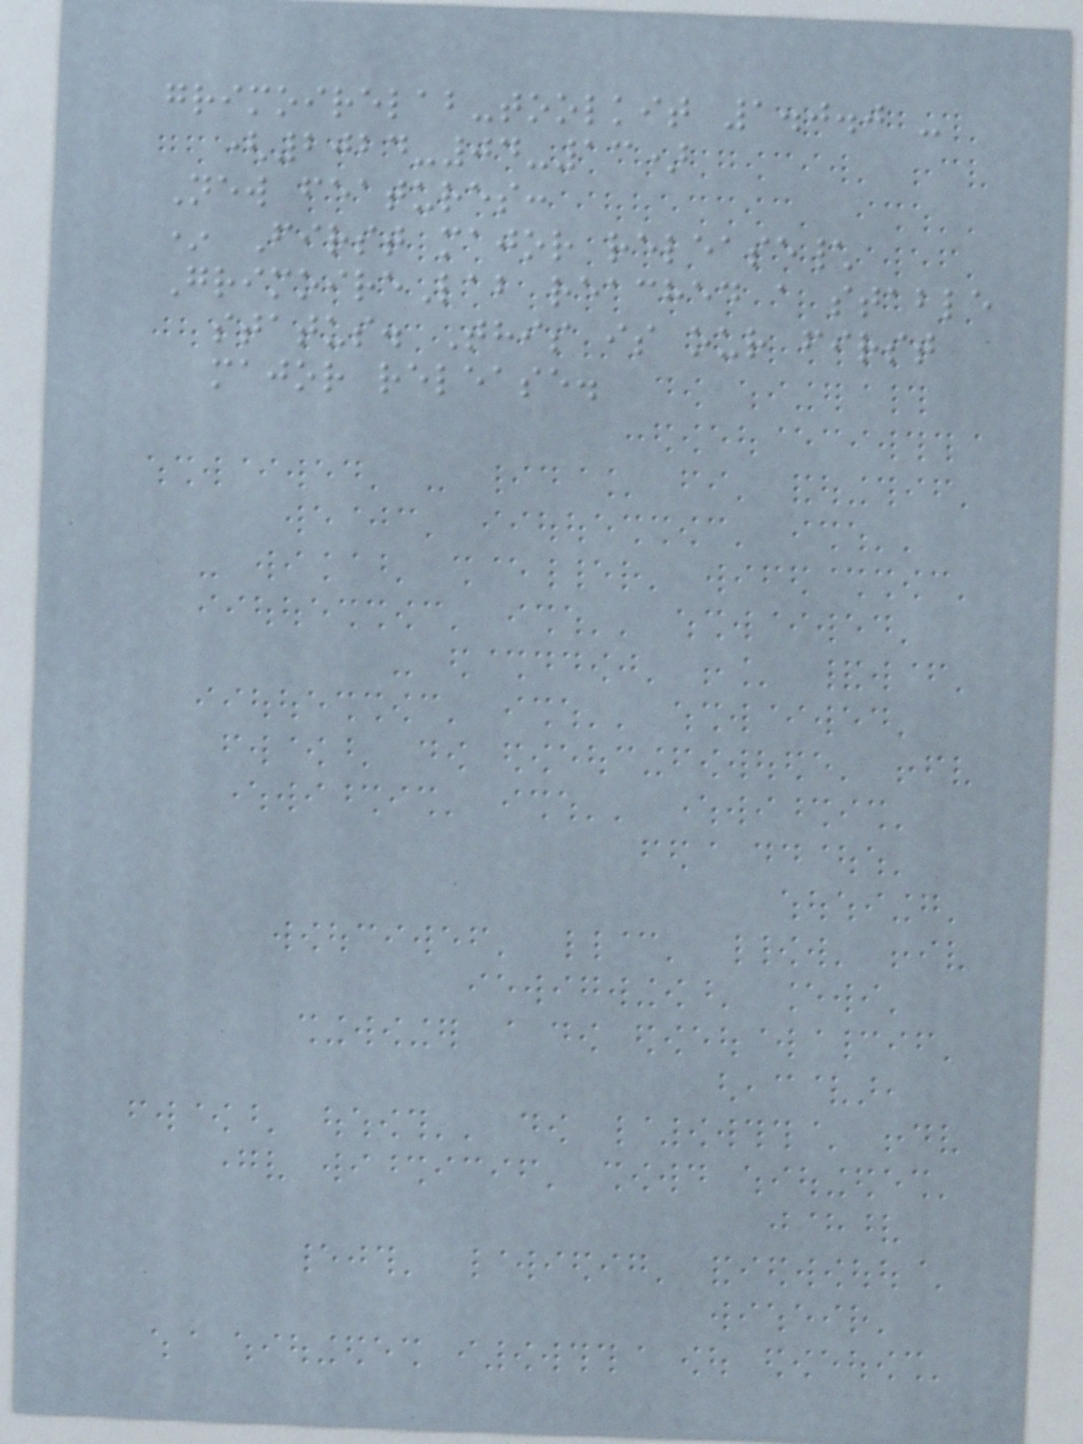grimoirelab-toolkit 1.0.0 -
(2024-04-13)
New features:
* First major release\
GrimoireLab reached a stable
status. This is our first
major release.
